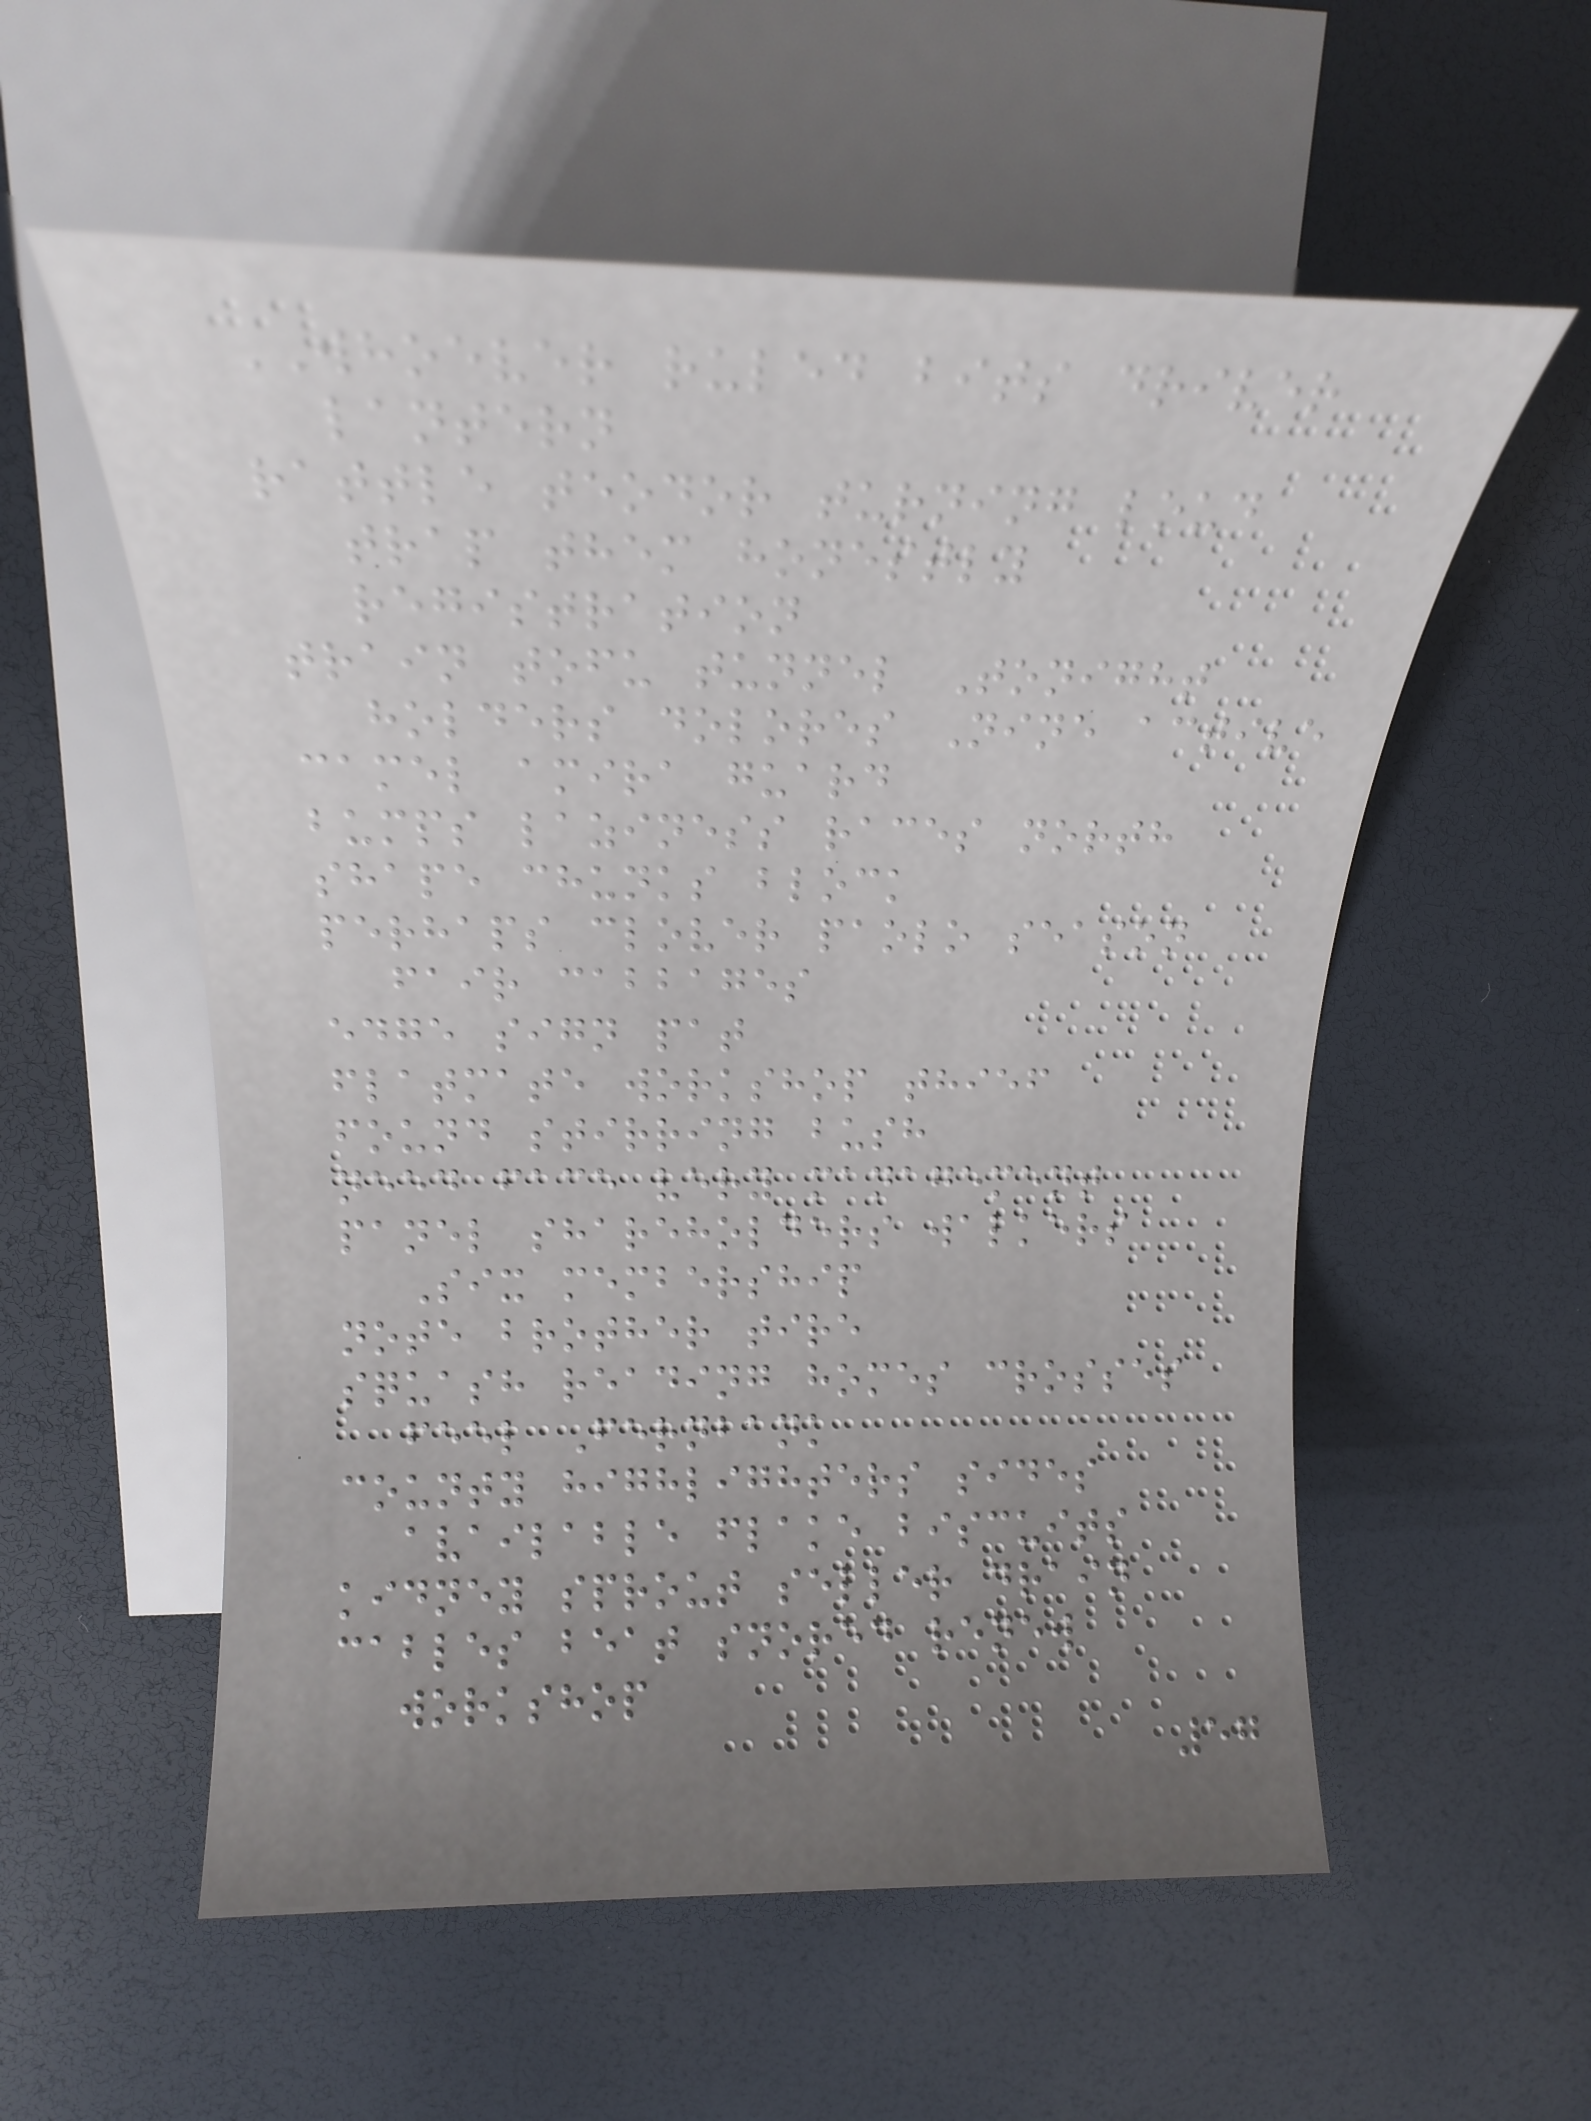WHOEVER ruled bits driver
lantern
rattle teodor turning loud
trap them honestly
registration
train tofu tunnel Tonight
holders dolores Nine active
camel amira guard
bumps laziness races north
shape chunks block
perhaps clover paolo season
fair cabbages
edge sign pat
flatmate workshop thief
found stirring bush
need face very management
panel shareholders walkers
Six membership
note brother tire
squash reading homes crosses
feel Fernbank
county highlighters sides
available flake biscuits
kidney sprout seller drain
cables beat snored renew
workshop
57
